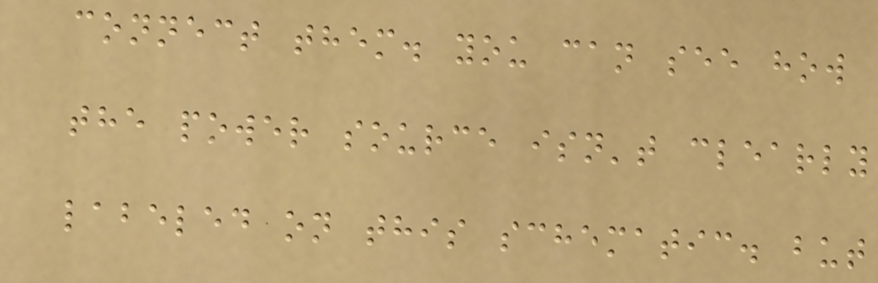connect them. you can see how
the power source isn't clearly
labeled on this schematic. but
